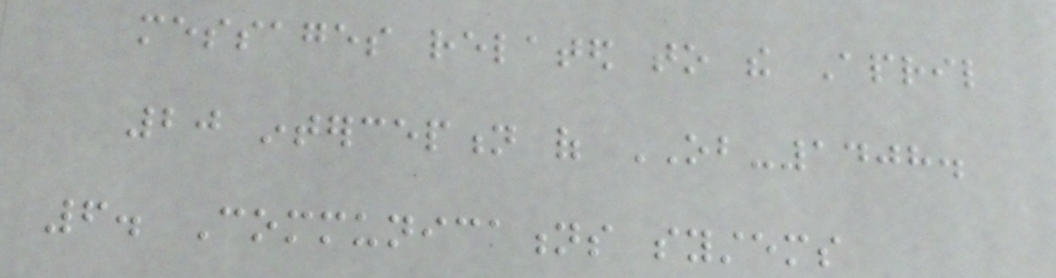messages related to the April
20 interception of OB-1408.
6. Communications systems
